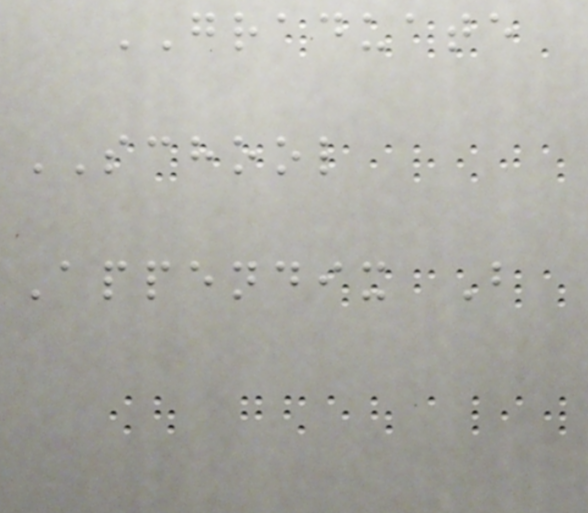GRADUATE
SCHOOL
Appendix B
